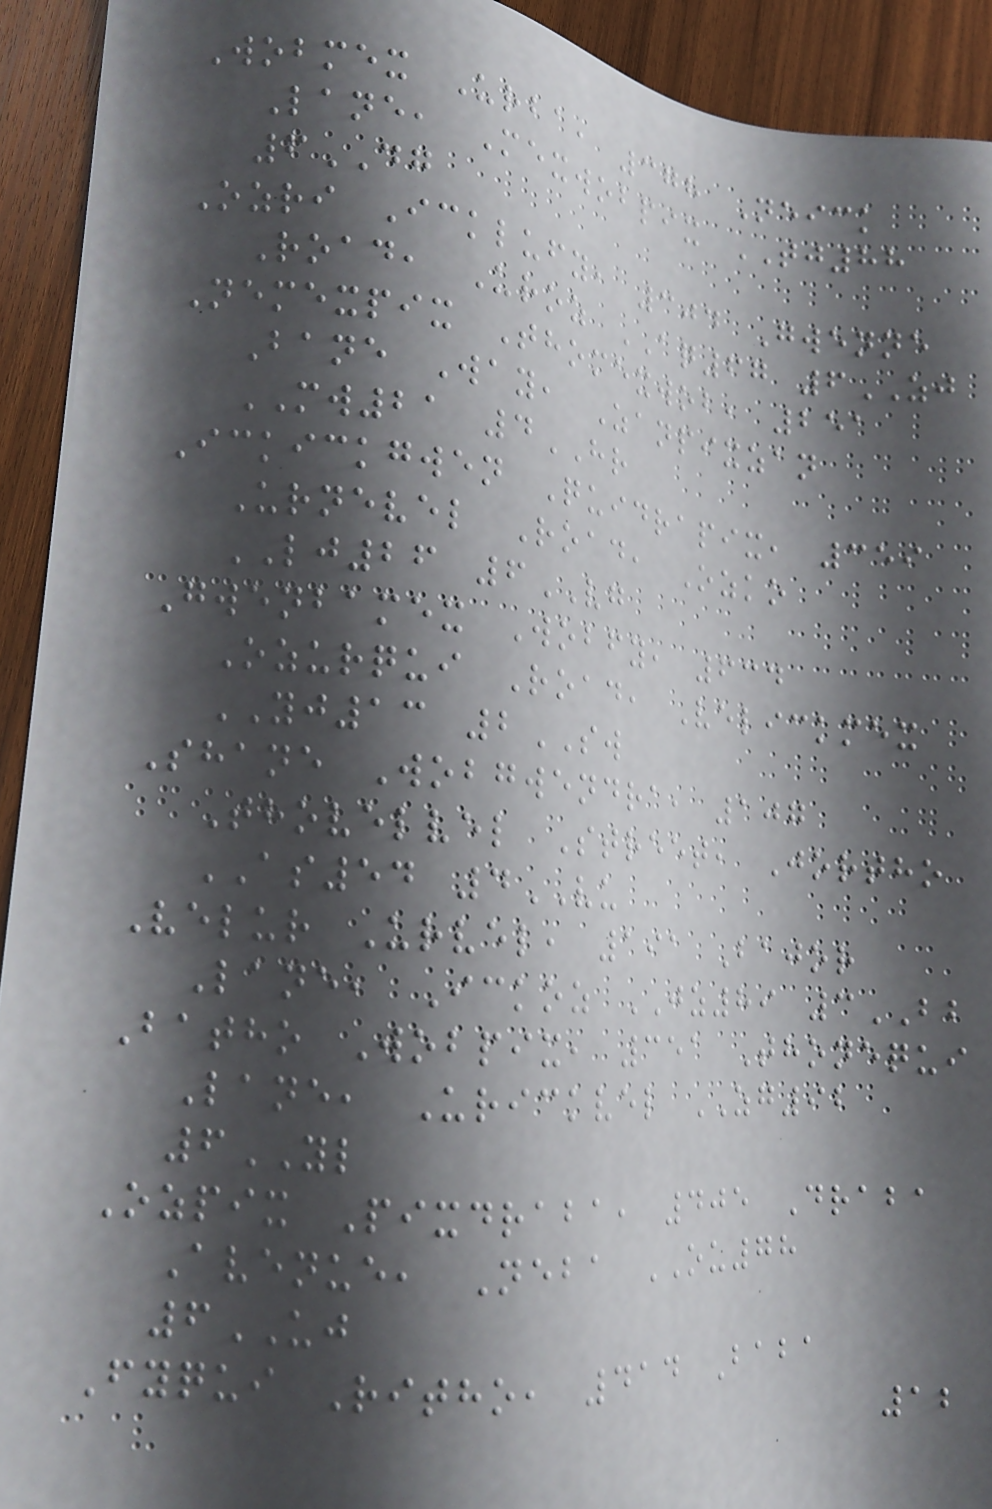Wobmex Urba, 378 Neick
Lane, Mexwobpix TJ88
6DG
Ozri Icklufy, 304 Gwenne
Road, Uroz AQ67 6ZJ
Nemexpix Thomexwob, 251
Bane Way, Zanpixzan
MW21 4HR
Ickickgwen Quidrapix, 359
Urnevel Road, Ozko
LJ26 6VG
Gwenbamex Wobfy, 634
Ozurqui Road, Velickmex
YJ13 2SW
Shane Wobgwendra, 107
Thovelvel Street, Jortho
AS54 4VU
Velur Urvel, 191 Bajor
Lane, Ickoz JZ89 3BB
Batho Wobpix, 351 Thonequi
Lane, Urickvel ZG92
6YL
Ozpix Pixdraba, 405 Draba
Avenue, Neba OU78
6UJ
Fyqui Ritho, 414 Baba
12
